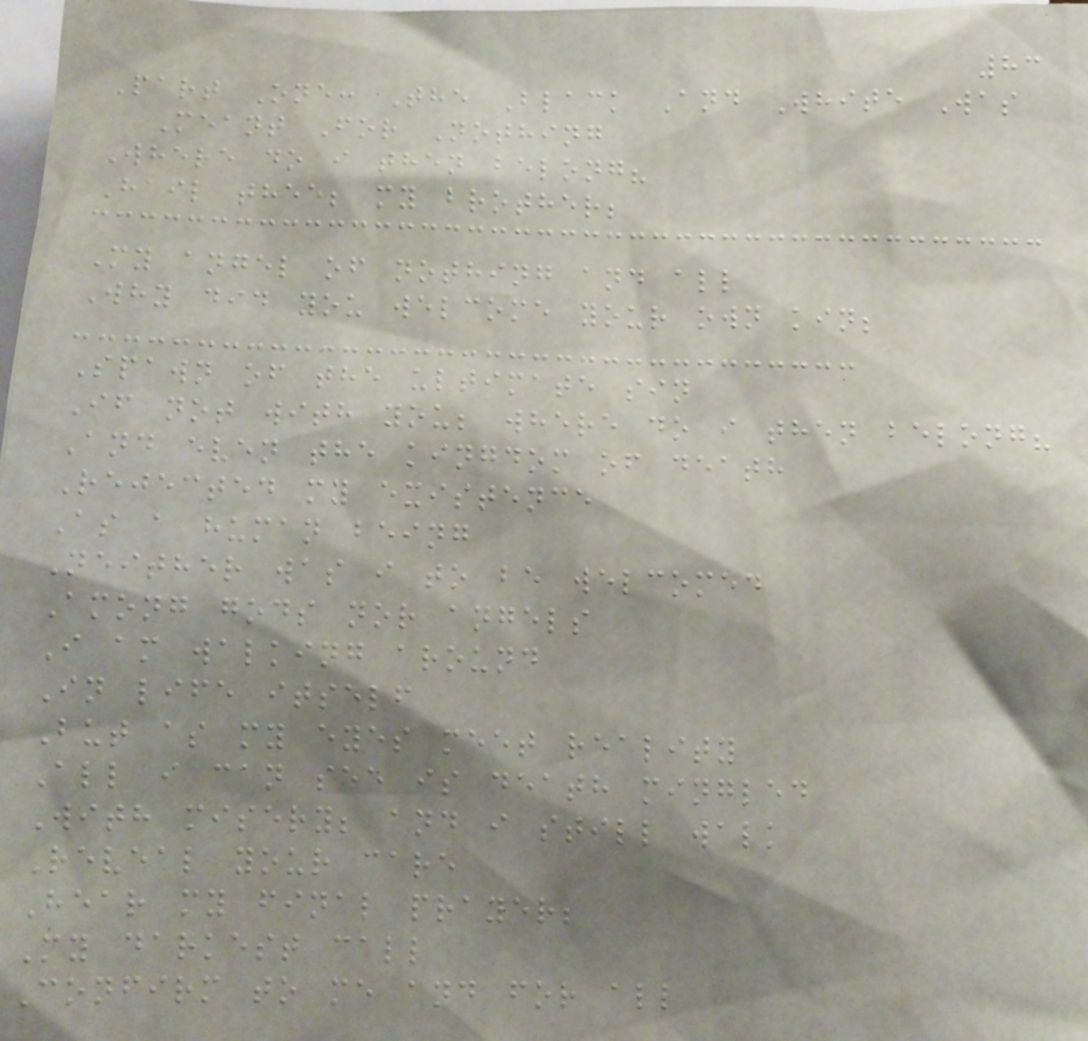83
Part One: The Black And White Was
Meant For Nothing
Where do i then belong?
Hail thee; my brother;
My angel of nothing and all
Why did you welcome your own kin;
Spawn of the ultimate sin
If not with you; where do i then belong?
And even the kingdom of death
Rejected my existence
As a human being
Neither was i to be welcomed
Among gods nor angels
I am walking around
In life itself
But as my eyes meet reality
All i can see is death mingled
With misery; and i still walk
Reveal your care
Hear my final prayer;
My darkest call
Confirm to me and for all
